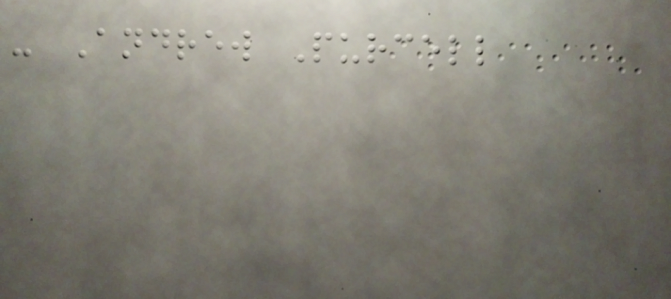- Andrew Purcell
